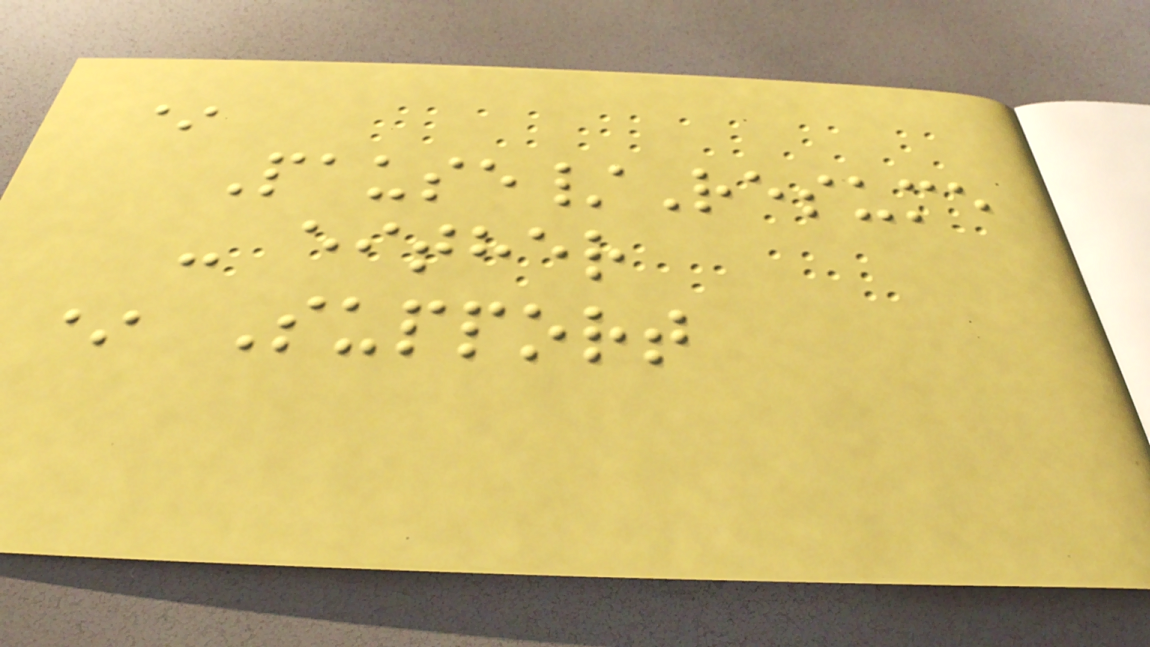*
Pause/Resume
- either
* Support
